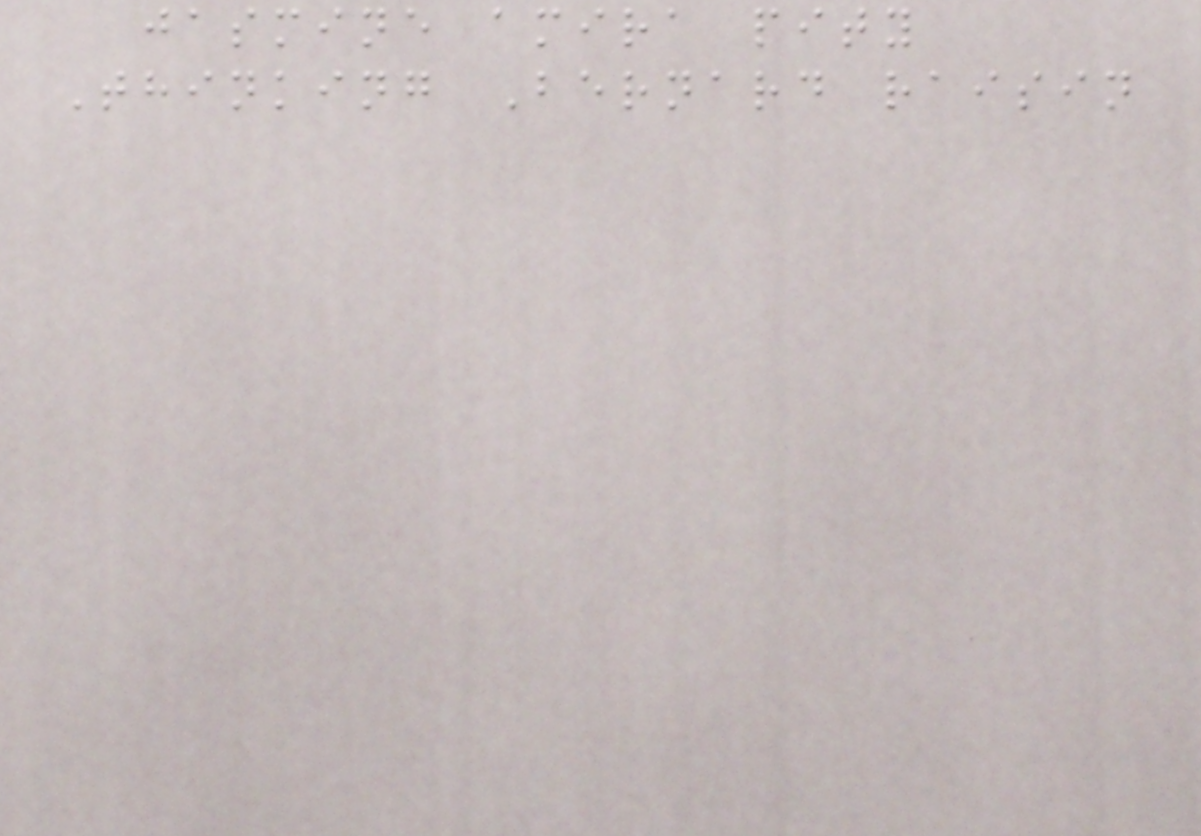jasmine amira pity
Thinking Bernard raisin
